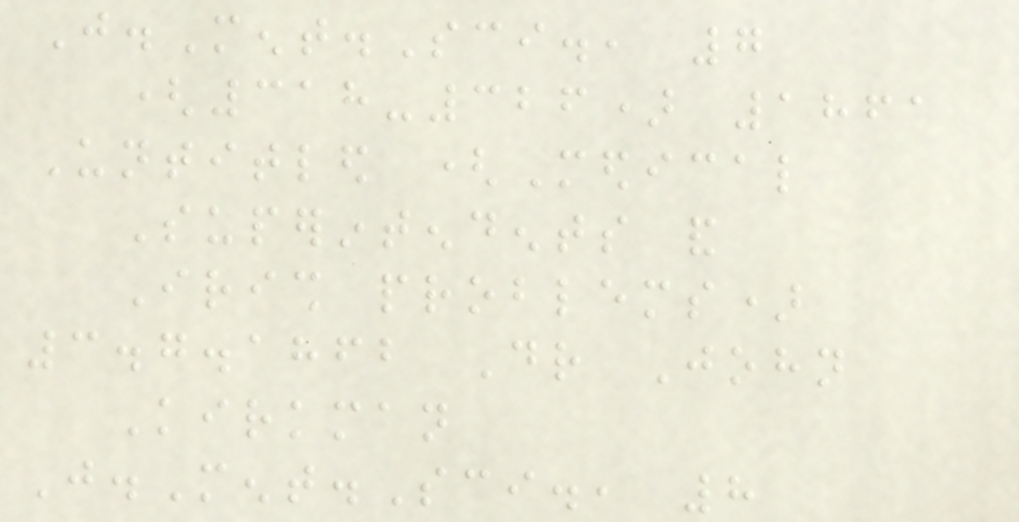J.Ment.Sci., 7
(318-326) 1861
Untitled (Medical
Superintendents and
Irish problems)
3.7.1862 Dr John
Kirkman
J.Ment.Sci., 8
